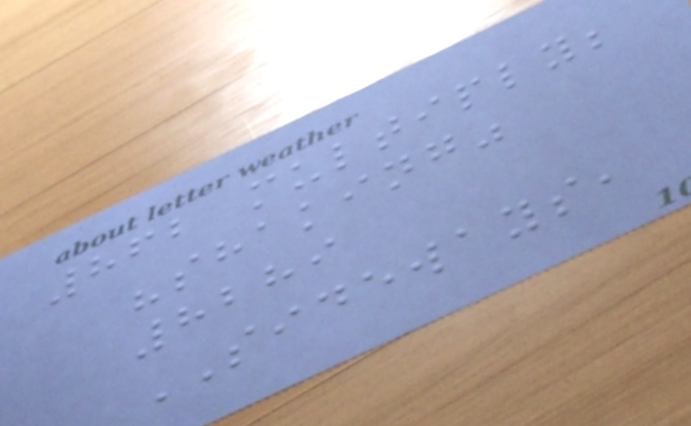862 multiply;
"shaking"
8289
SIDEWAYS,
